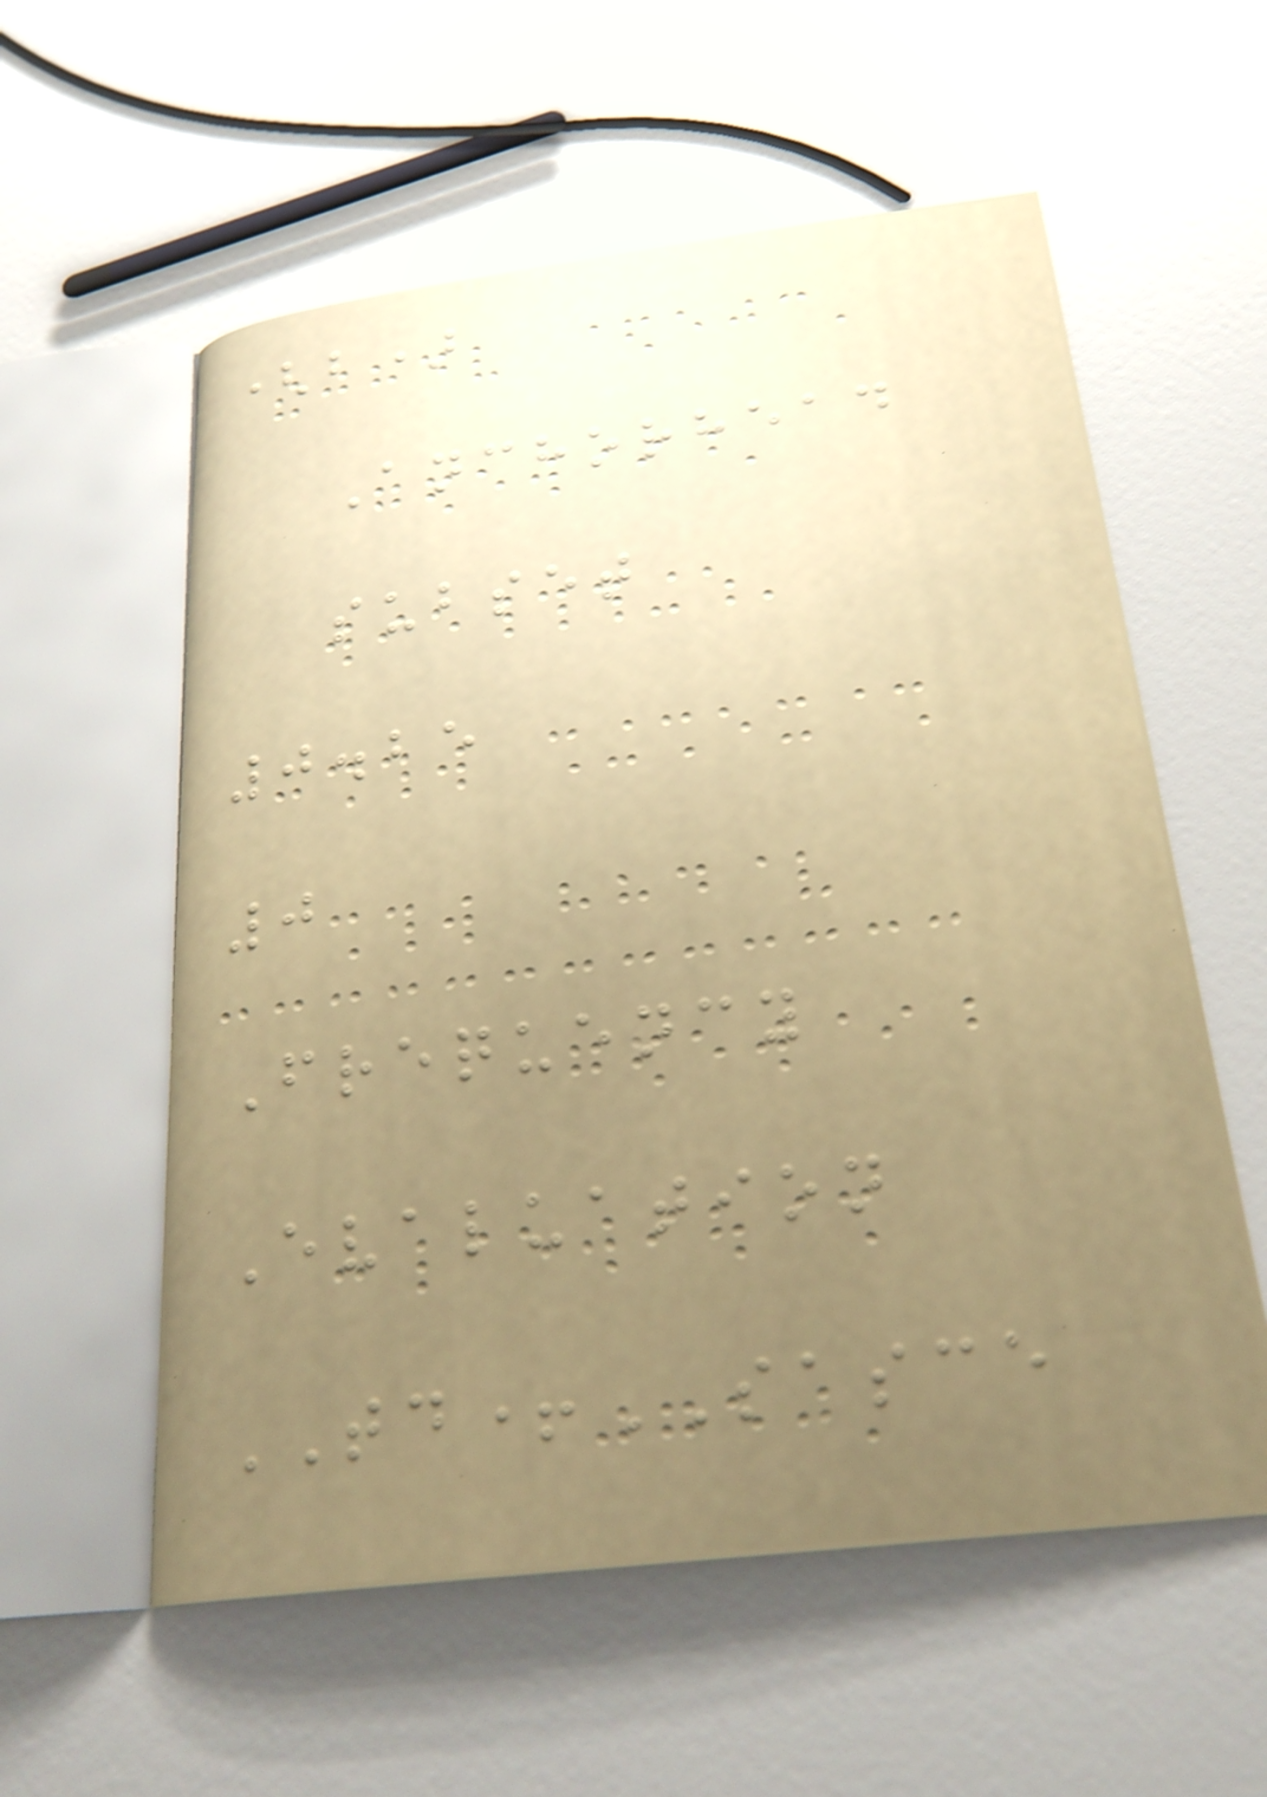(b)
Anchorhead
subset
0.25
0
Frequency
Evaluation
TD+SASCE
